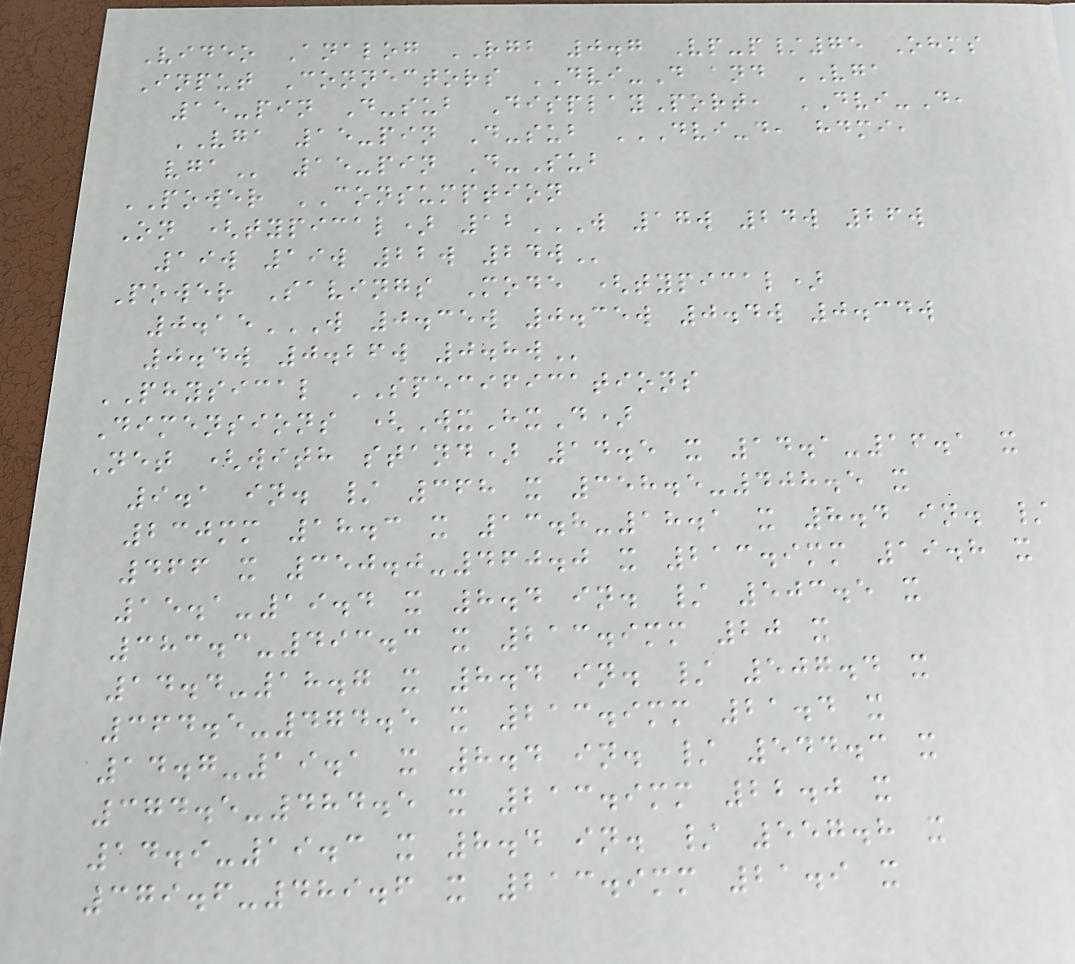Video Analog RGB 0.7 Vp-p/75 Ohms
Input Connectors DVI-D and VGA
15-pin D-sub DisplayPort, DVI-D,
VGA 15-pin D-sub DVI-D, HDMI,
VGA 15-pin D-Sub
POWER CONSUMPTION
On (typical) 12W 17W 24W 26W
19W 19W 22W 24W
Power Savings Mode (typical)
0.15W 0.35W 0.35W 0.4W 0.34W
0.4W 0.26W 0.8W
PHYSICAL SPECIFICATIONS
Dimensions (WxHxD)
Net (with stand) 14.5 x 14.1-16.1 x
9.1 in. / 368 x 358.5-408.5 x
230mm 18.3 x 13.8-18.1 x 8.4 in. /
466 x 350.0-460.0 x 213.9mm 19.8 x
15.1-19.4 x 8.4 in. / 503.5 x
383.3-493.3 x 213.9mm 20 x
14.4-18.7 x 8.4 in. / 507.4 x
364.5-474.5 x 213.9mm 21.4 x
14.7-19.1 x 8.4 in. / 544.3 x
374.5-484.5 x 213.9mm 22.0 x
14.9-19.3 x 8.4 in. / 557.8 x
379.6-489.6 x 213.9mm 21.9 x
